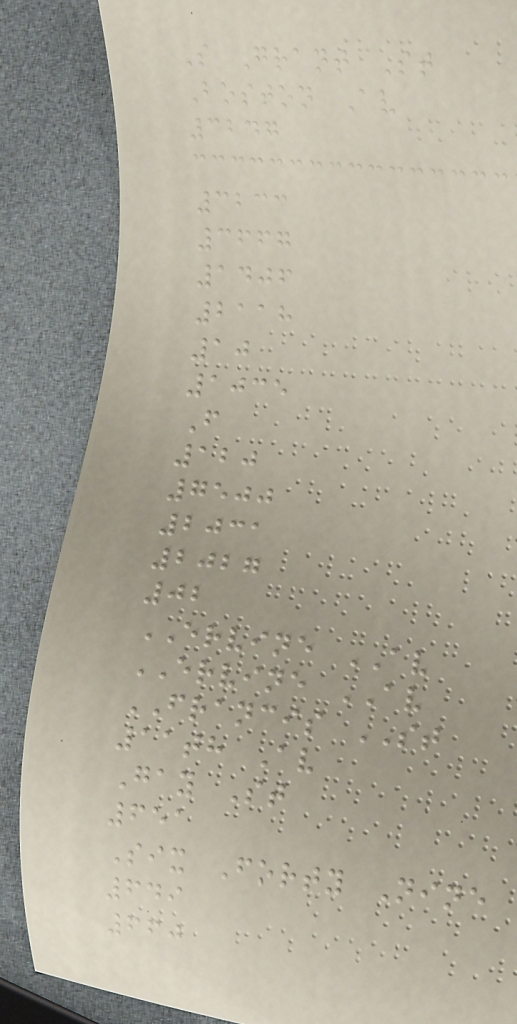S Grant St
Boston Av
3247
3233
3667
1406
2118
10
1035
F
120
7500
2031
2027
02
ERVINE AV
ERVINE AV
FRANCIS ST
11th Av
Gay St
651
Six Forty Nine
649
660
